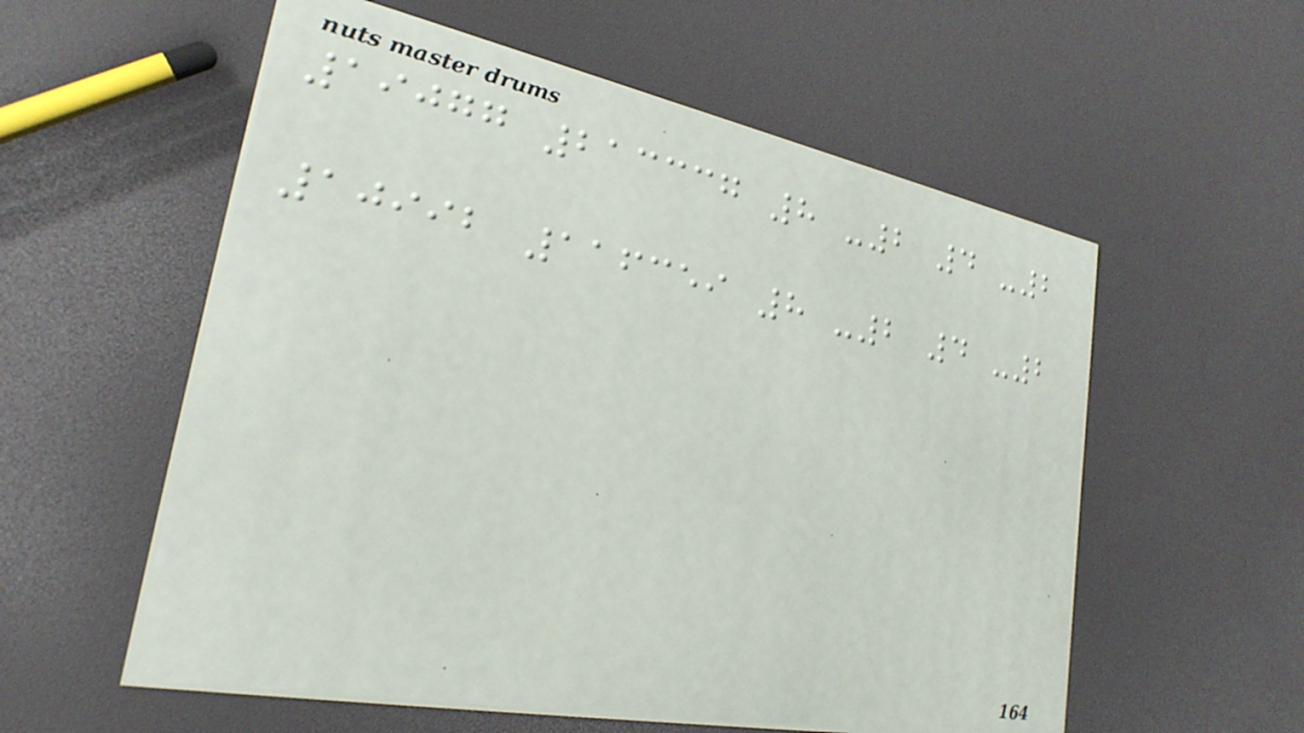19077 213337 8 -2 4 -2
10992 116359 8 -2 4 -2
